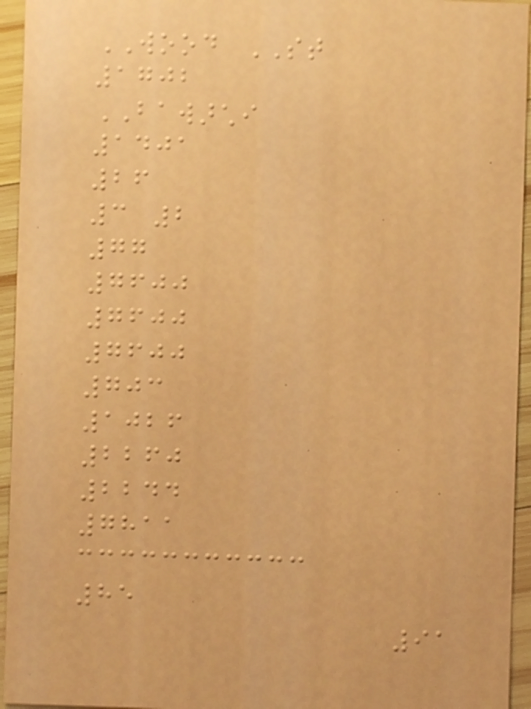WOOD ST
1702
BAWARCHI
1401
26
3 2
77
7600
7600
7600
703
1026
2260
2244
7811
85
91
